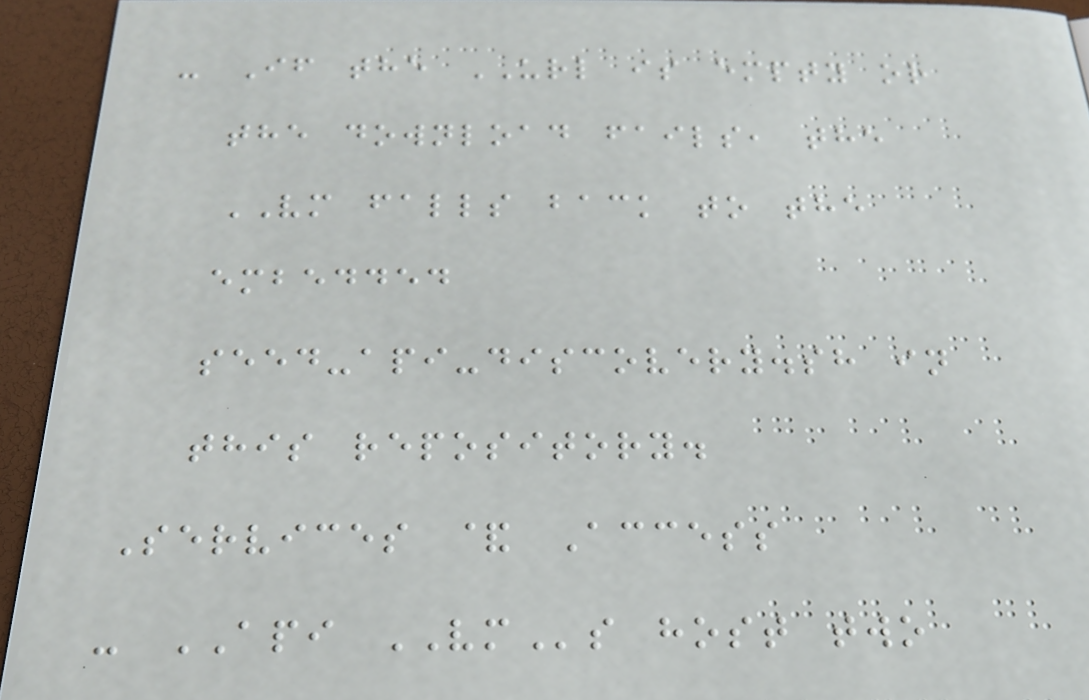- If the URL is empty or
the download fails, the
VM falls back to the
embedded
seed-api-discovery.sh in
this repository.
Services & Access
- API VMs host two
